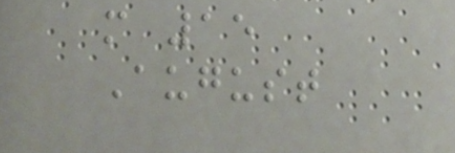m 15
August
